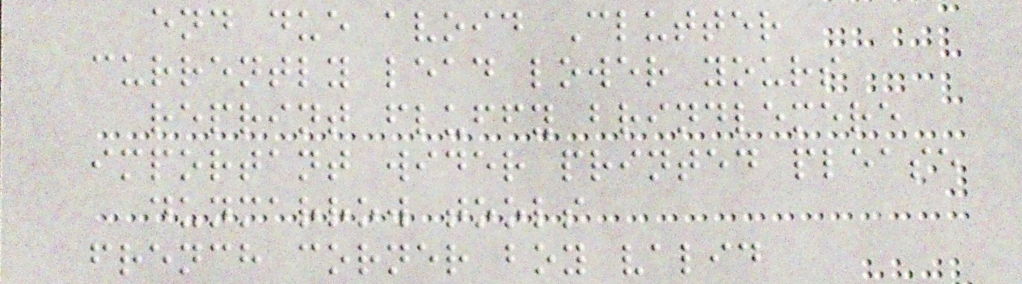end due avoid Clutter
currently lead lower yours
reprint fluffy brindlemere
important wider printed please
dunmarrow tools
french corner boy valid
